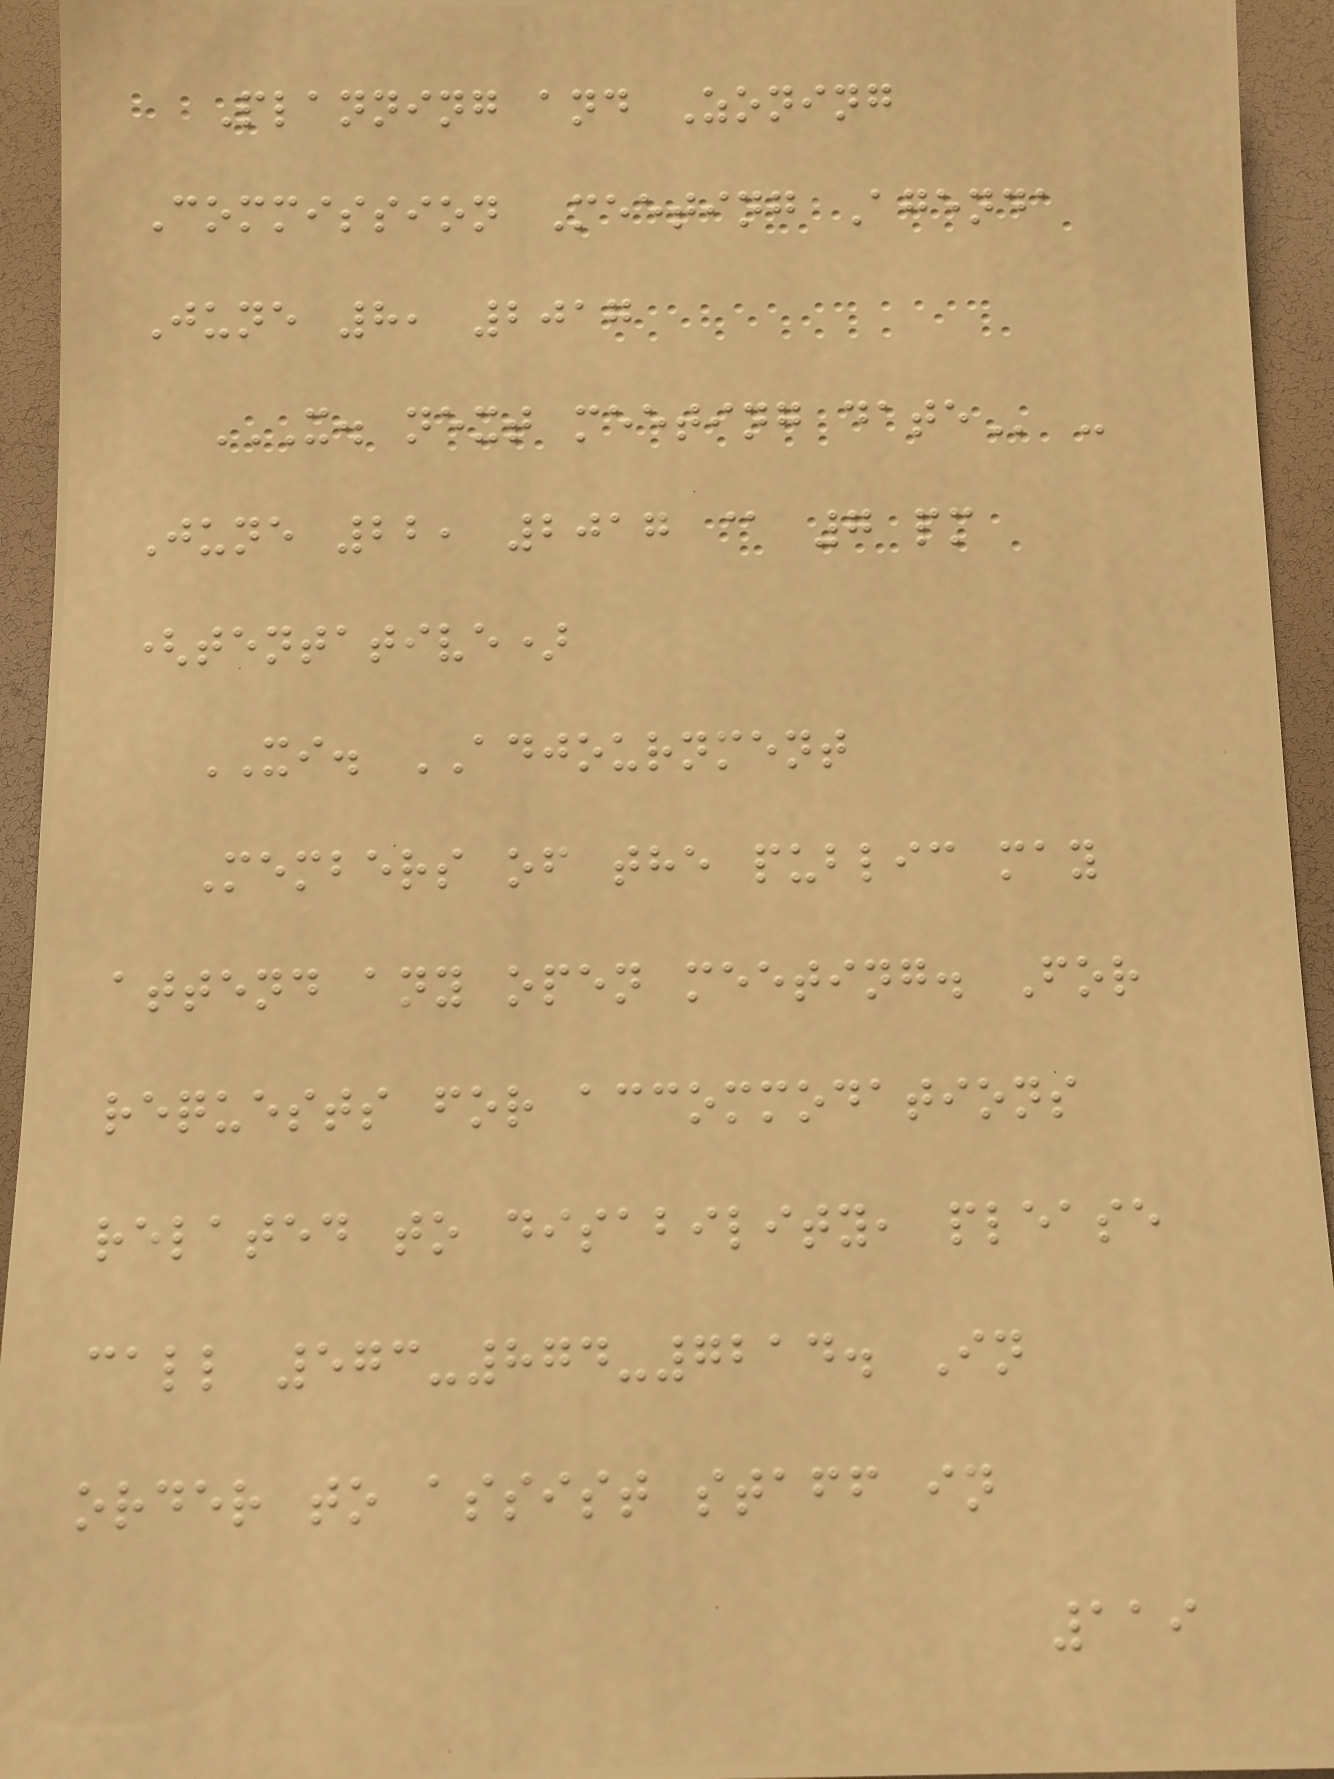Planning and Zoning
Commission Meeting Agenda
June 8, 2017
X. NEXT MEETING DATE -
June 22, 2017 @ 7 pm
(tentative)
XI. ADJOURNMENT
Members of the public may
attend any open meeting. For
requests for accommodations
related to disability, please
call 573-874-7214. In
order to assist staff in
119
